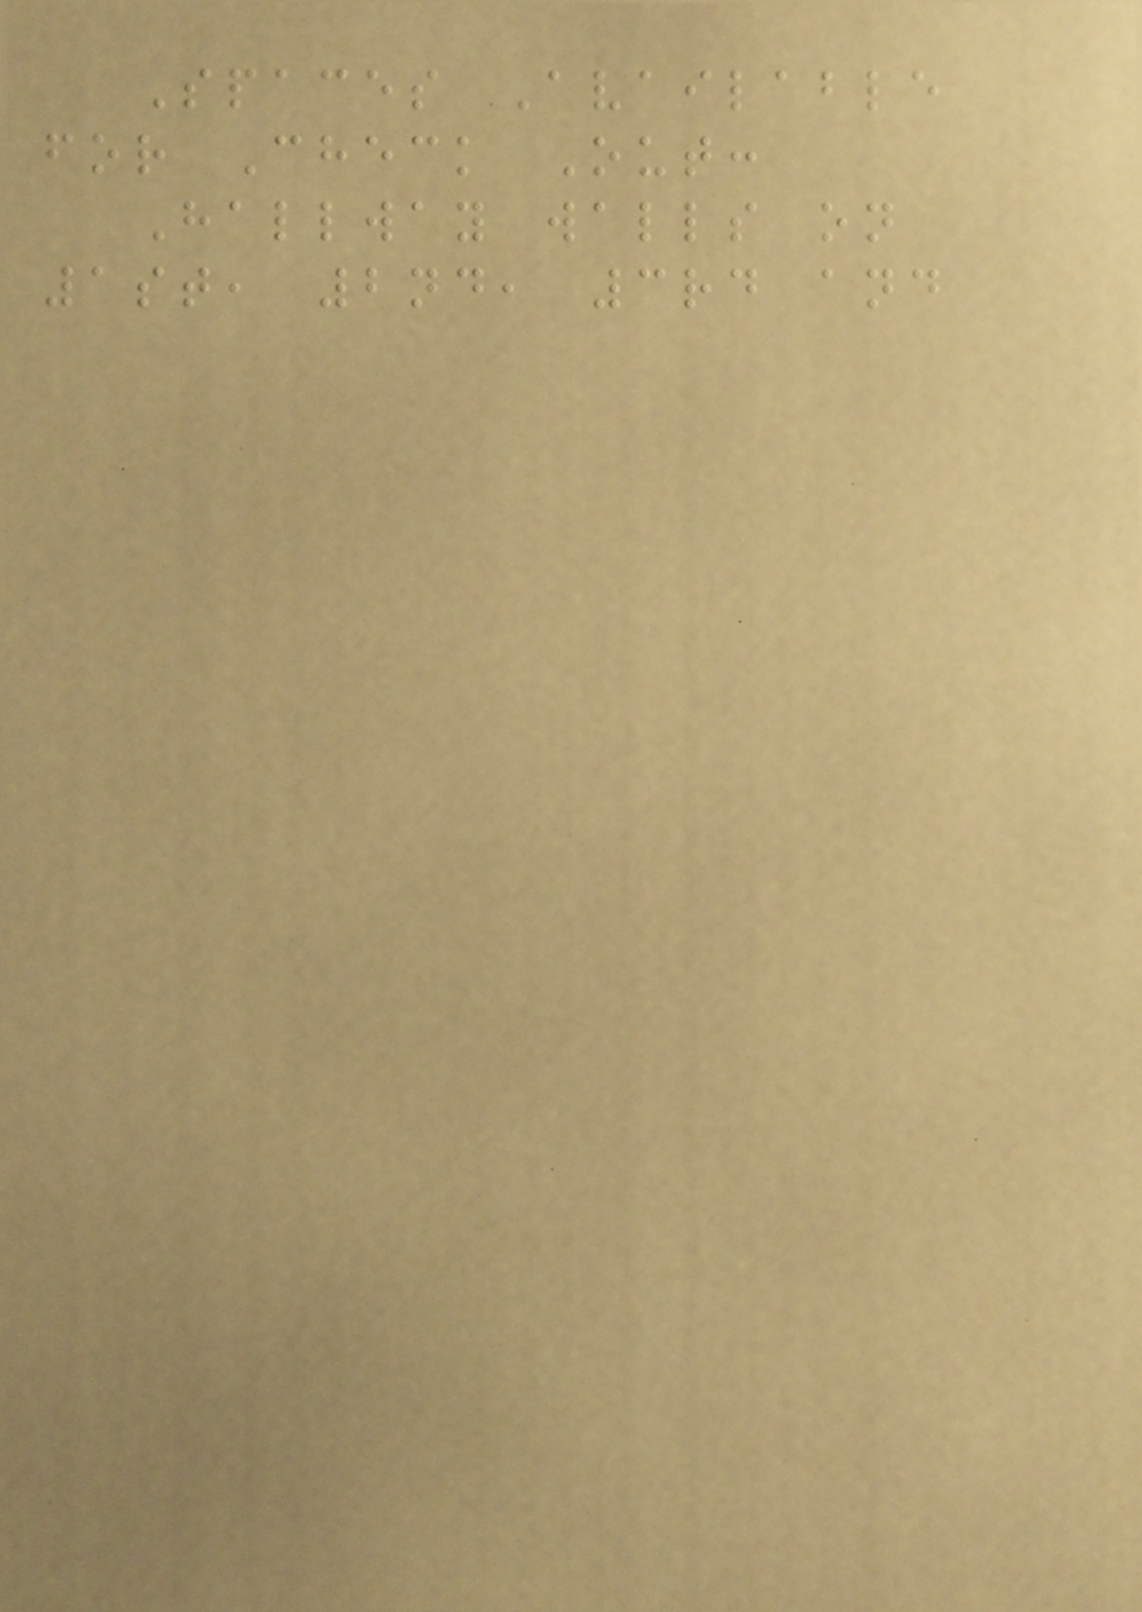Spaces Available
for Check Out:
Hallway walls on
1st, 2nd, 3rd and
